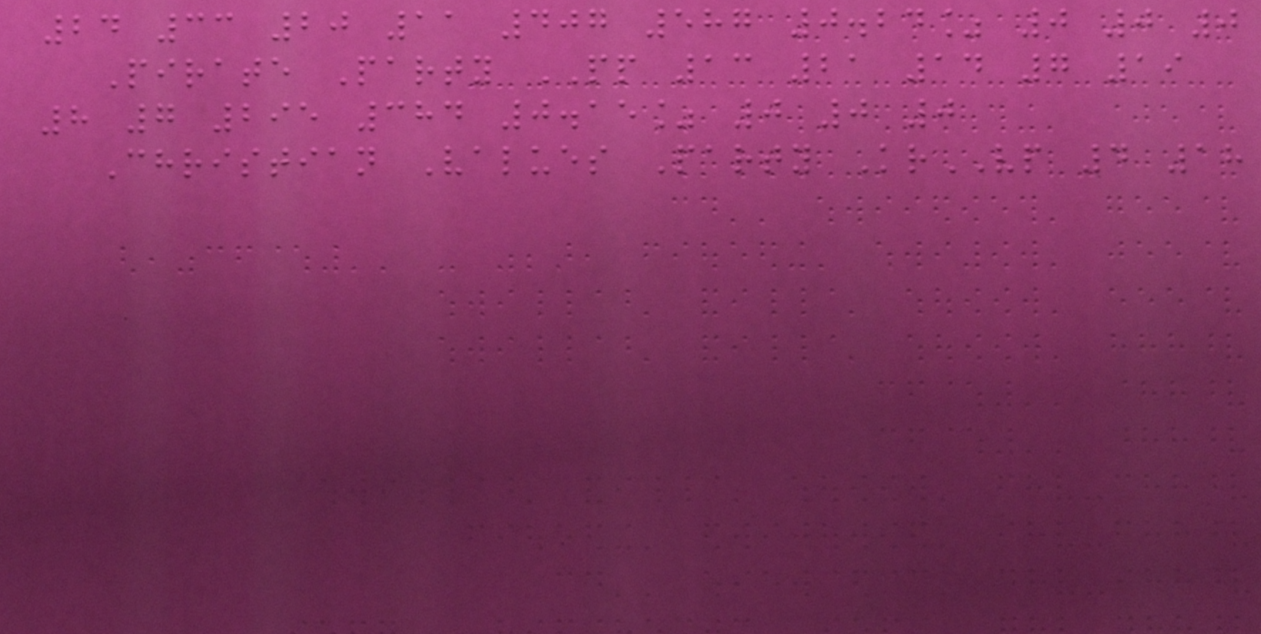24 33 20 11 407 587 0.24% 0 0 0
Pirate Party PP 13 21 14 7 19
8 7 295 384 0.15% 0 0 0
Christian Values Party KrVP 4 18
